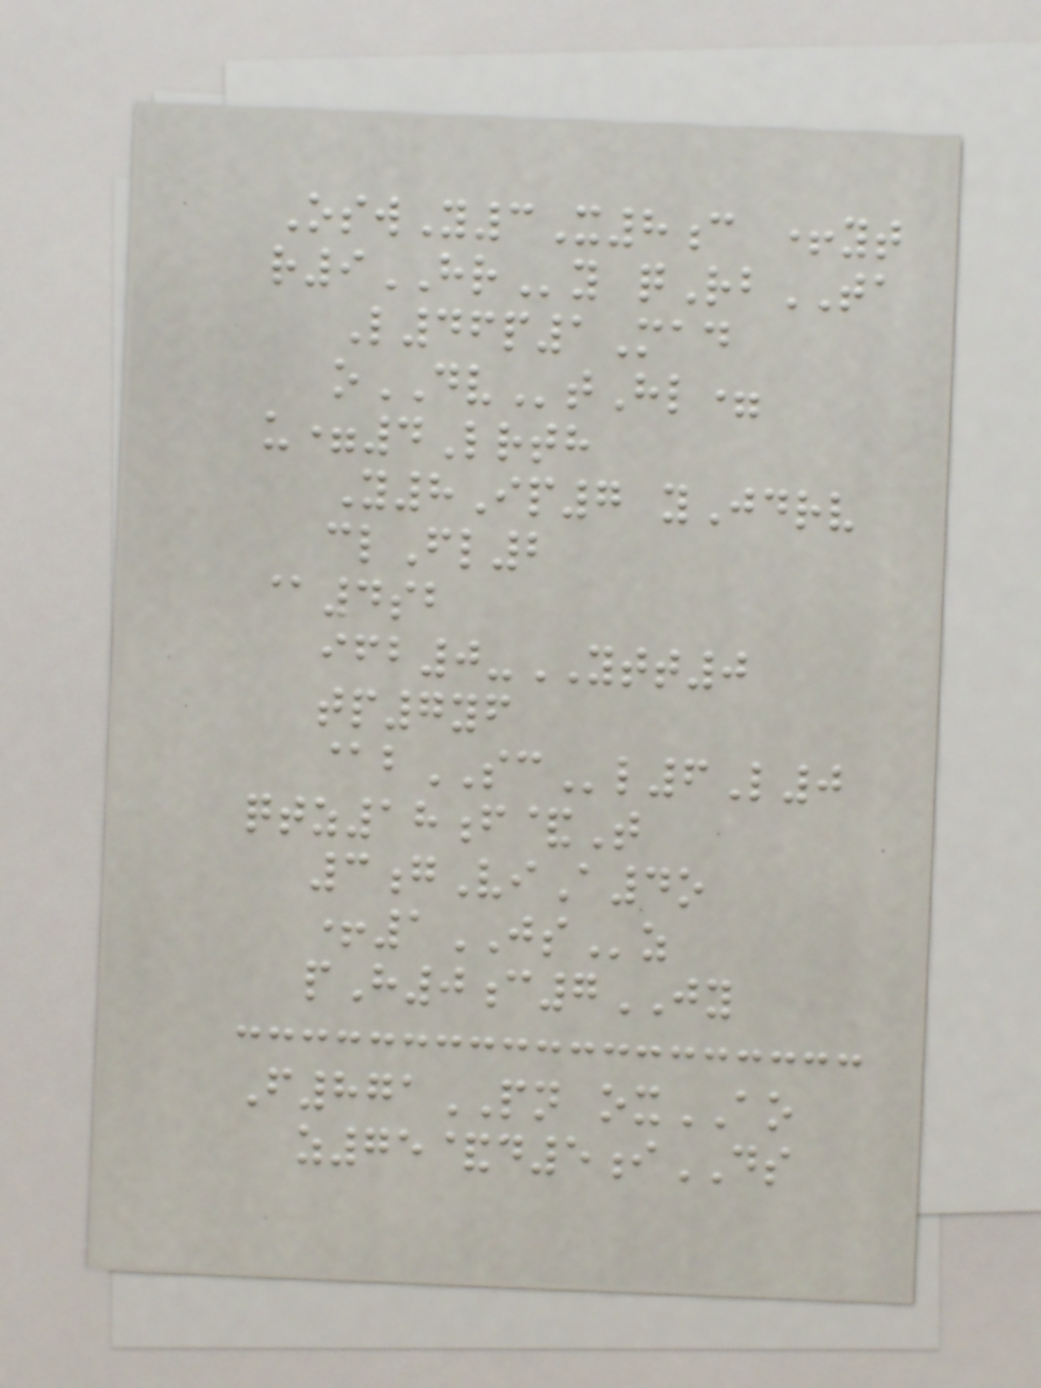OswY3X8c +yt
r9HRy qRbTA
L46p1Mad
oDVtHl=
u=4Lrth
Y8Ip7 yJdrv
clFl2
@4sb
ifb0-YTT0
tp7yf
@bSCl6L0
qtz18f&T
3gViA4o
+1JSz
pH0c7JY
F871PN oxAO
z75&d5iDS
